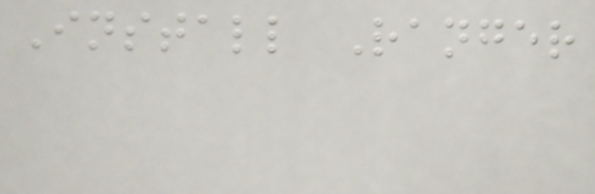Install Ranger
